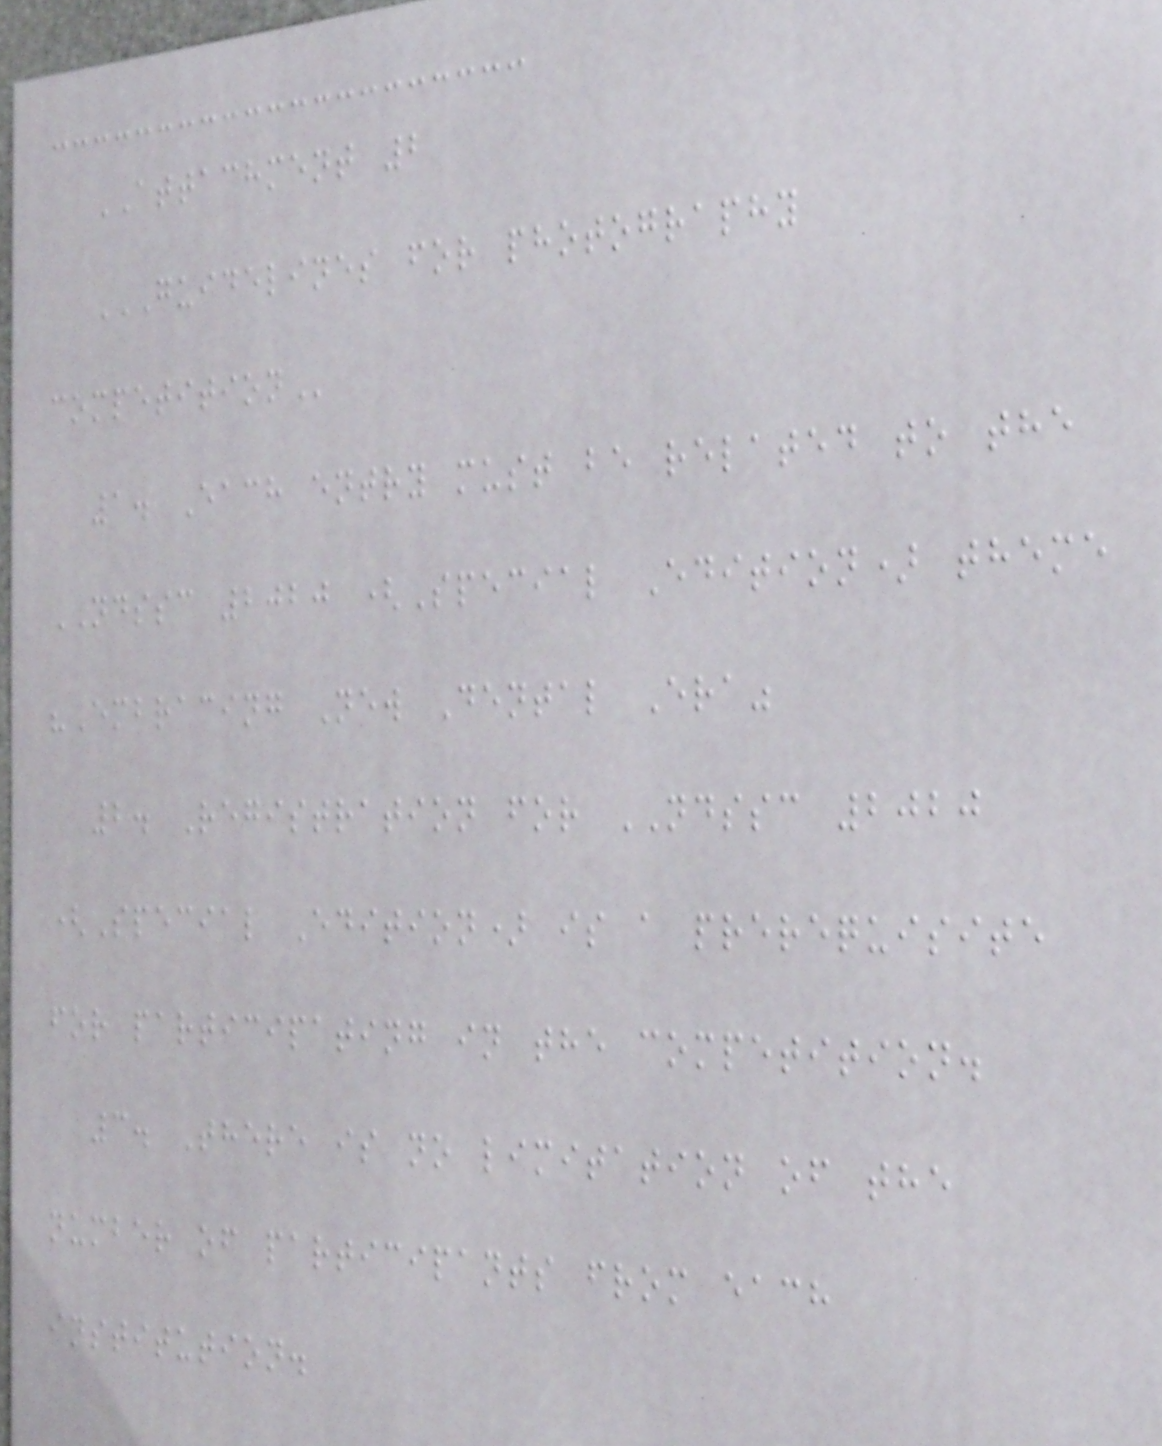ATTACHMENT 2
GUIDELINES FOR PHOTOGRAPHY
COMPETITION
1. Each entry must be related to the
NDSSC 2020 (Special Edition) theme
"Embracing New Dental Era"
2. Registration for NDSSC 2020
(Special Edition) is a prerequisite
for participating in the competition.
3. There is no limitation of the
number of participants from each
institution.
